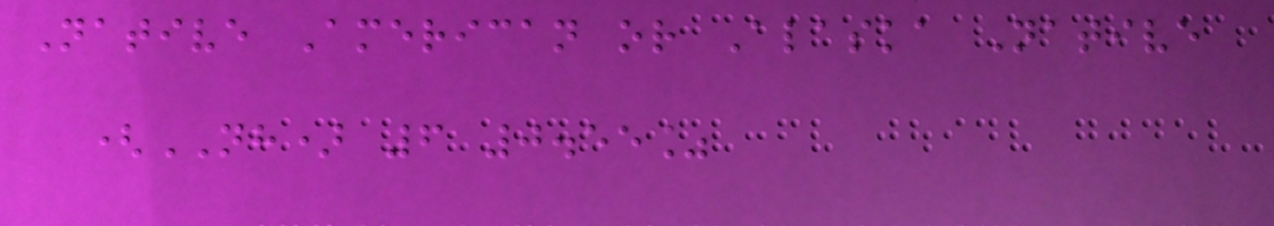Native American or Alaska Native
(NH) 6 0.55%
